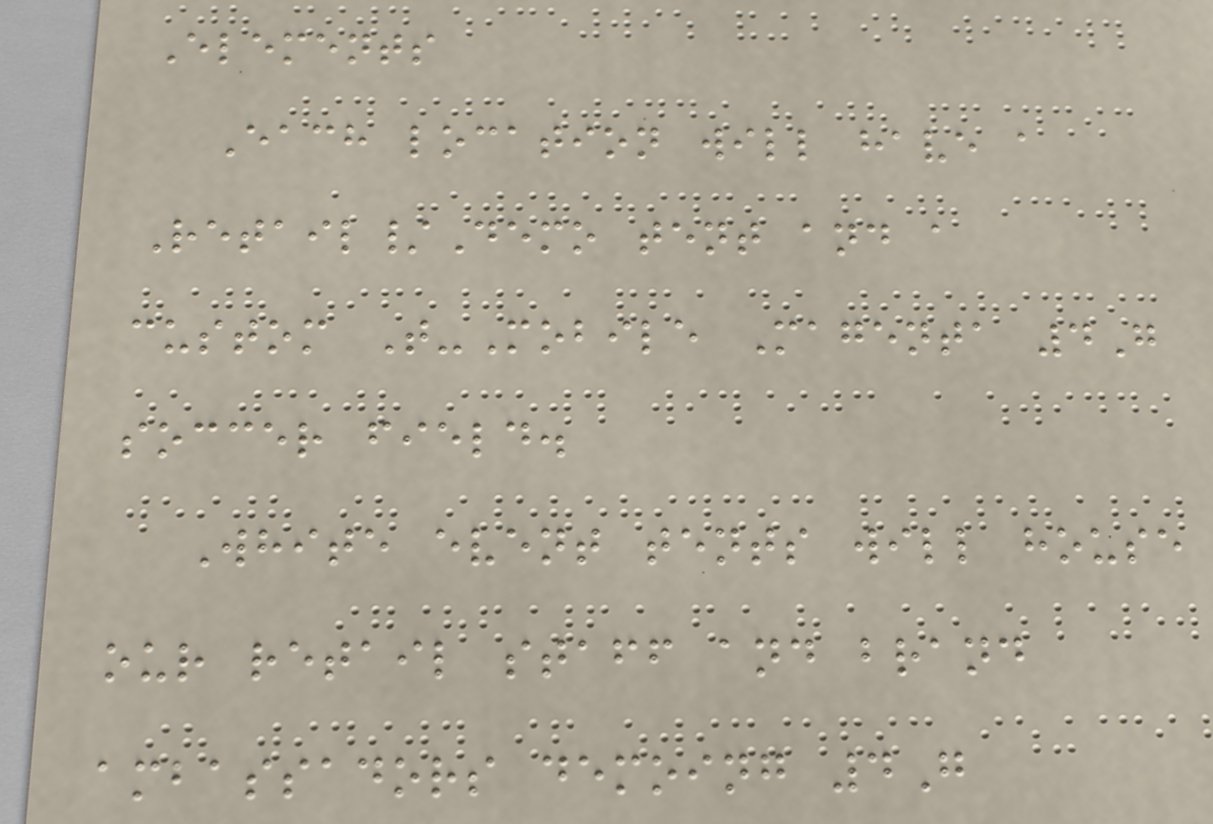Elements
Each location will have a
Retail/Demo tent and a
custom T-Mobile Magenta 4G
soccer field.
White event tents will house
our retail staff and brand
ambassadors demoing 4G
